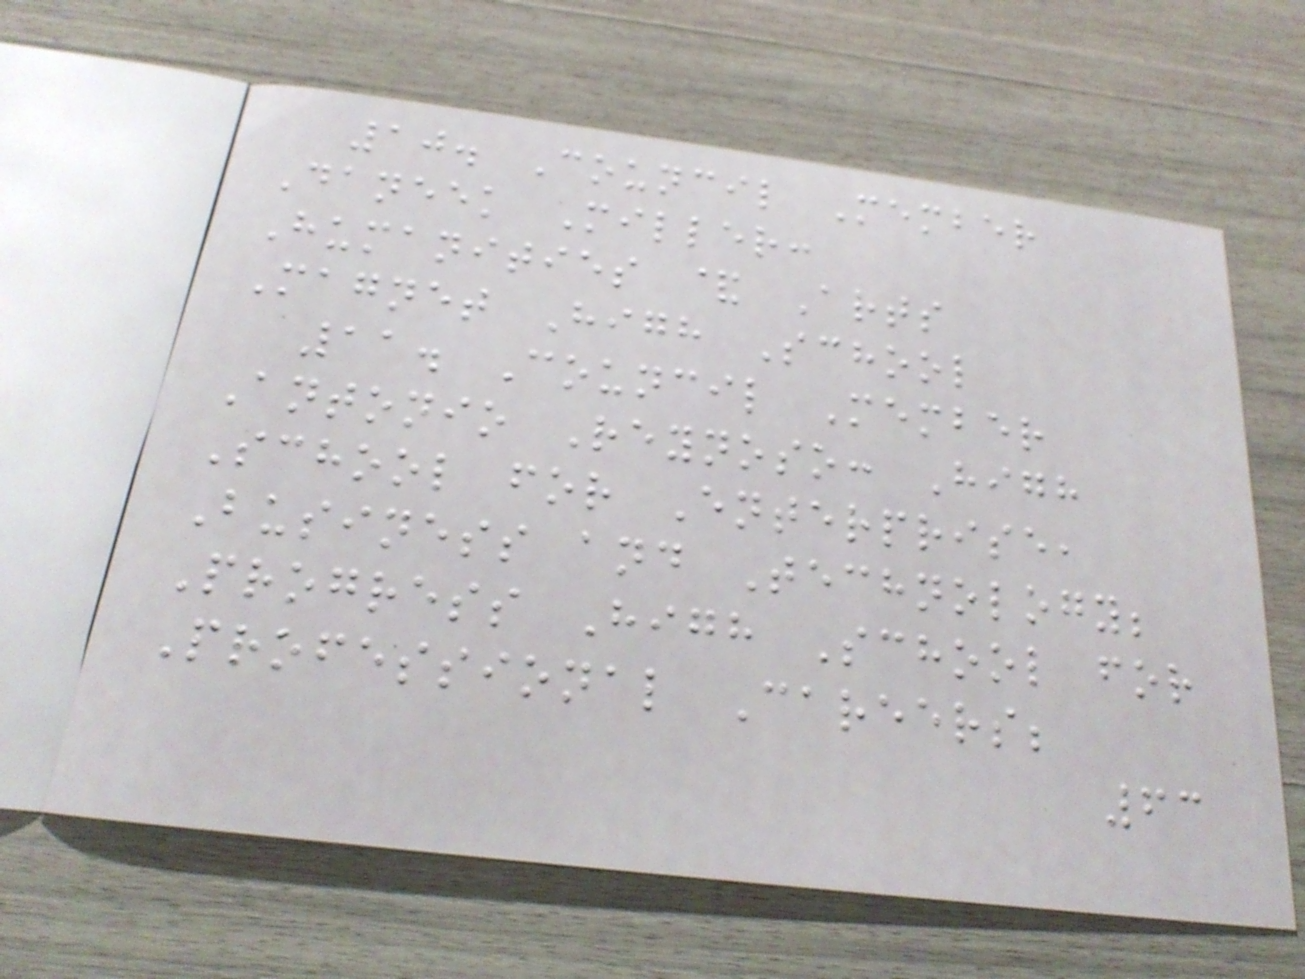10. Council Member
Daneek Miller:
Humanities & Arts
Magnet High School
11. Council Member
Antonio Reynoso: High
School for Enterprise,
Business and Technology;
Progress High School for
Professional Careers;
63
